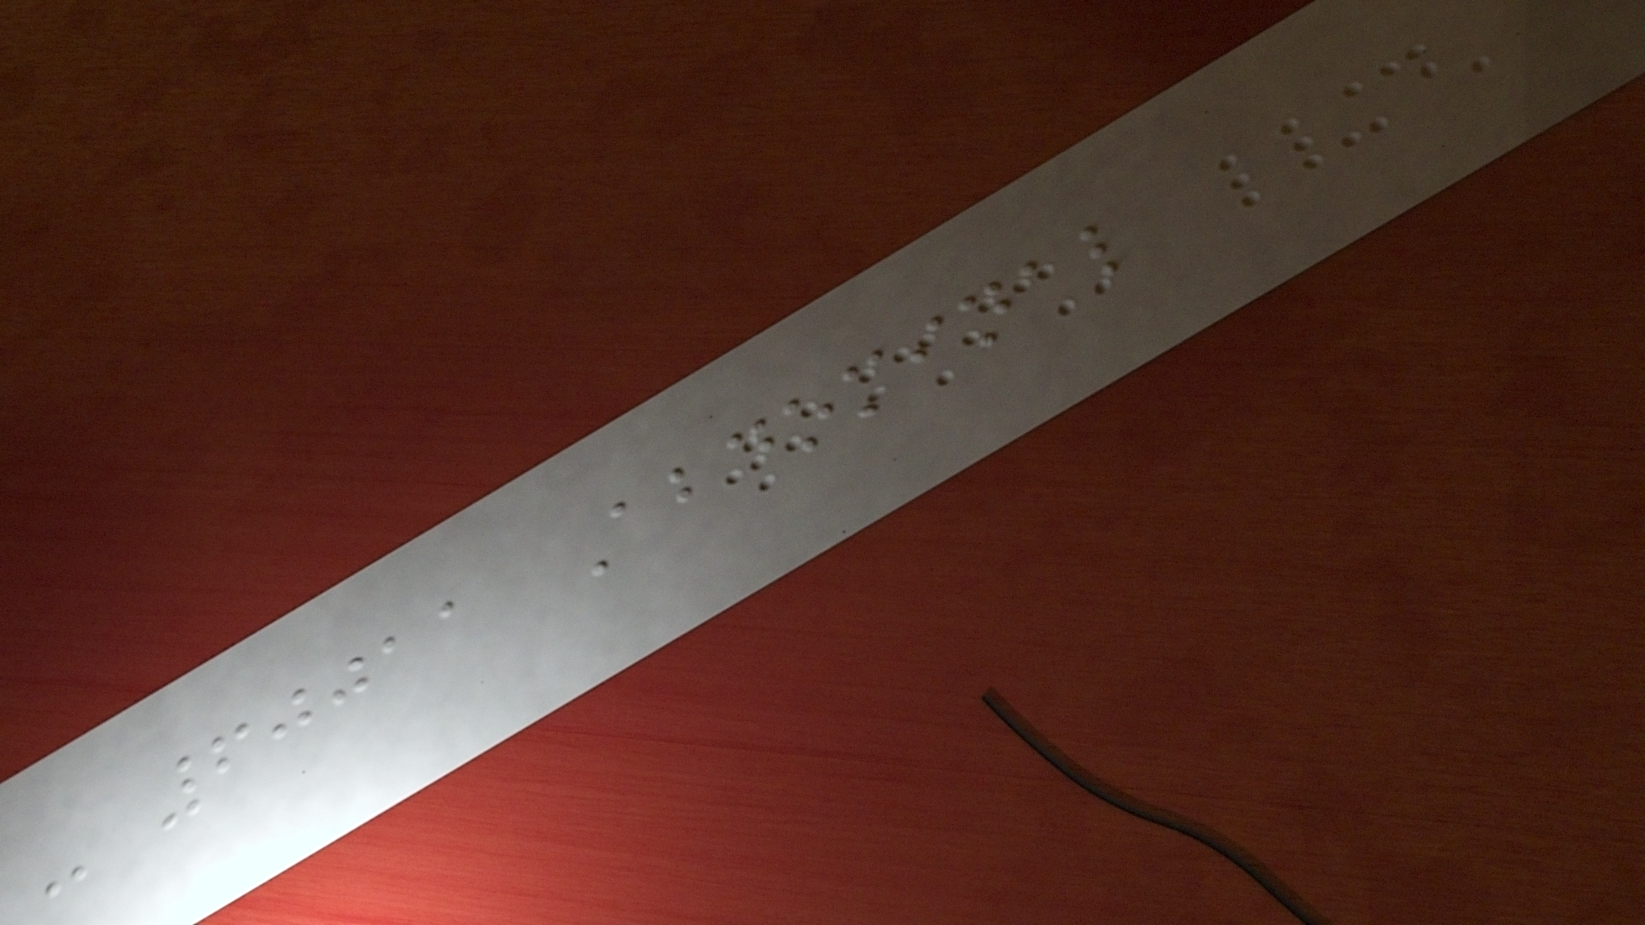- 60011 Abdominal
